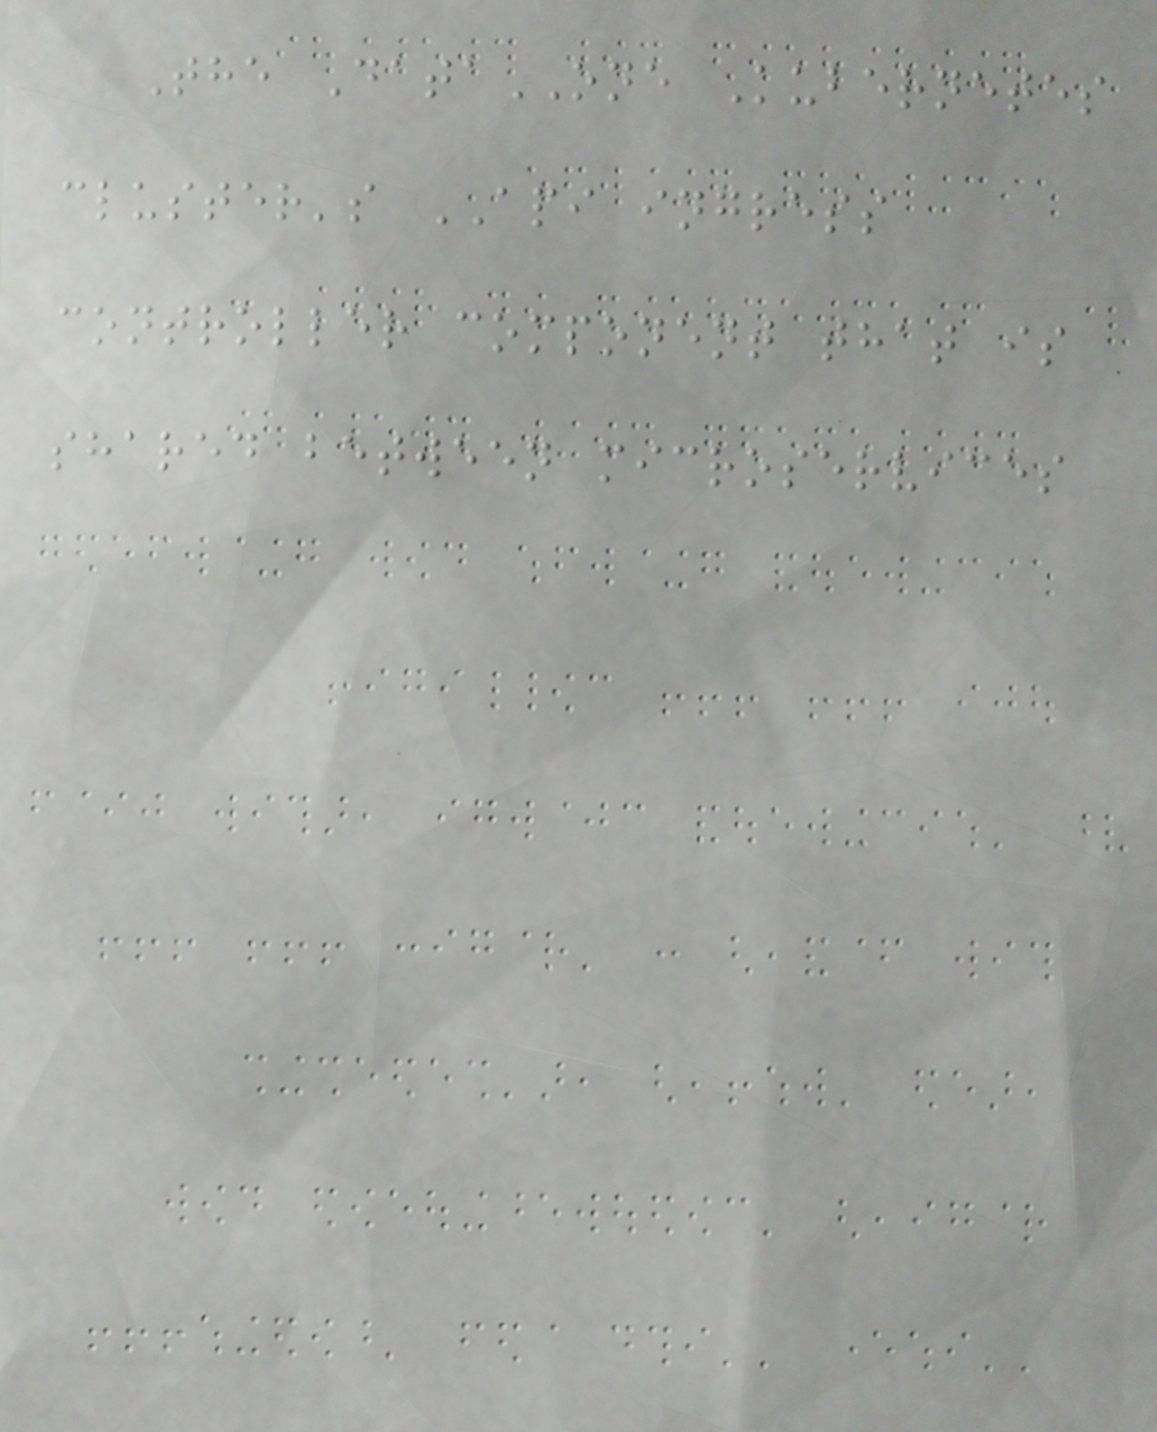The DataONE Kubernetes
cluster's API ingress
controller component that is
shared between microservices
